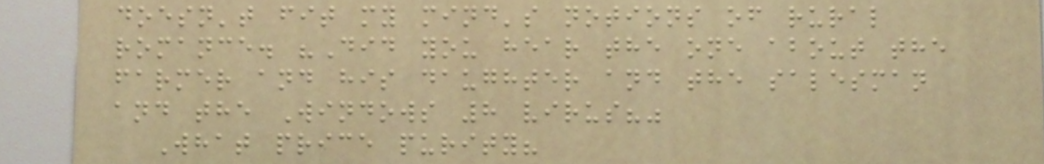doesn't fit my mind's notions of rural
romance. "Did you hear the one about the
farmer and his daughter and the salesman
and the Windows 8 virus?"
What price purity?
